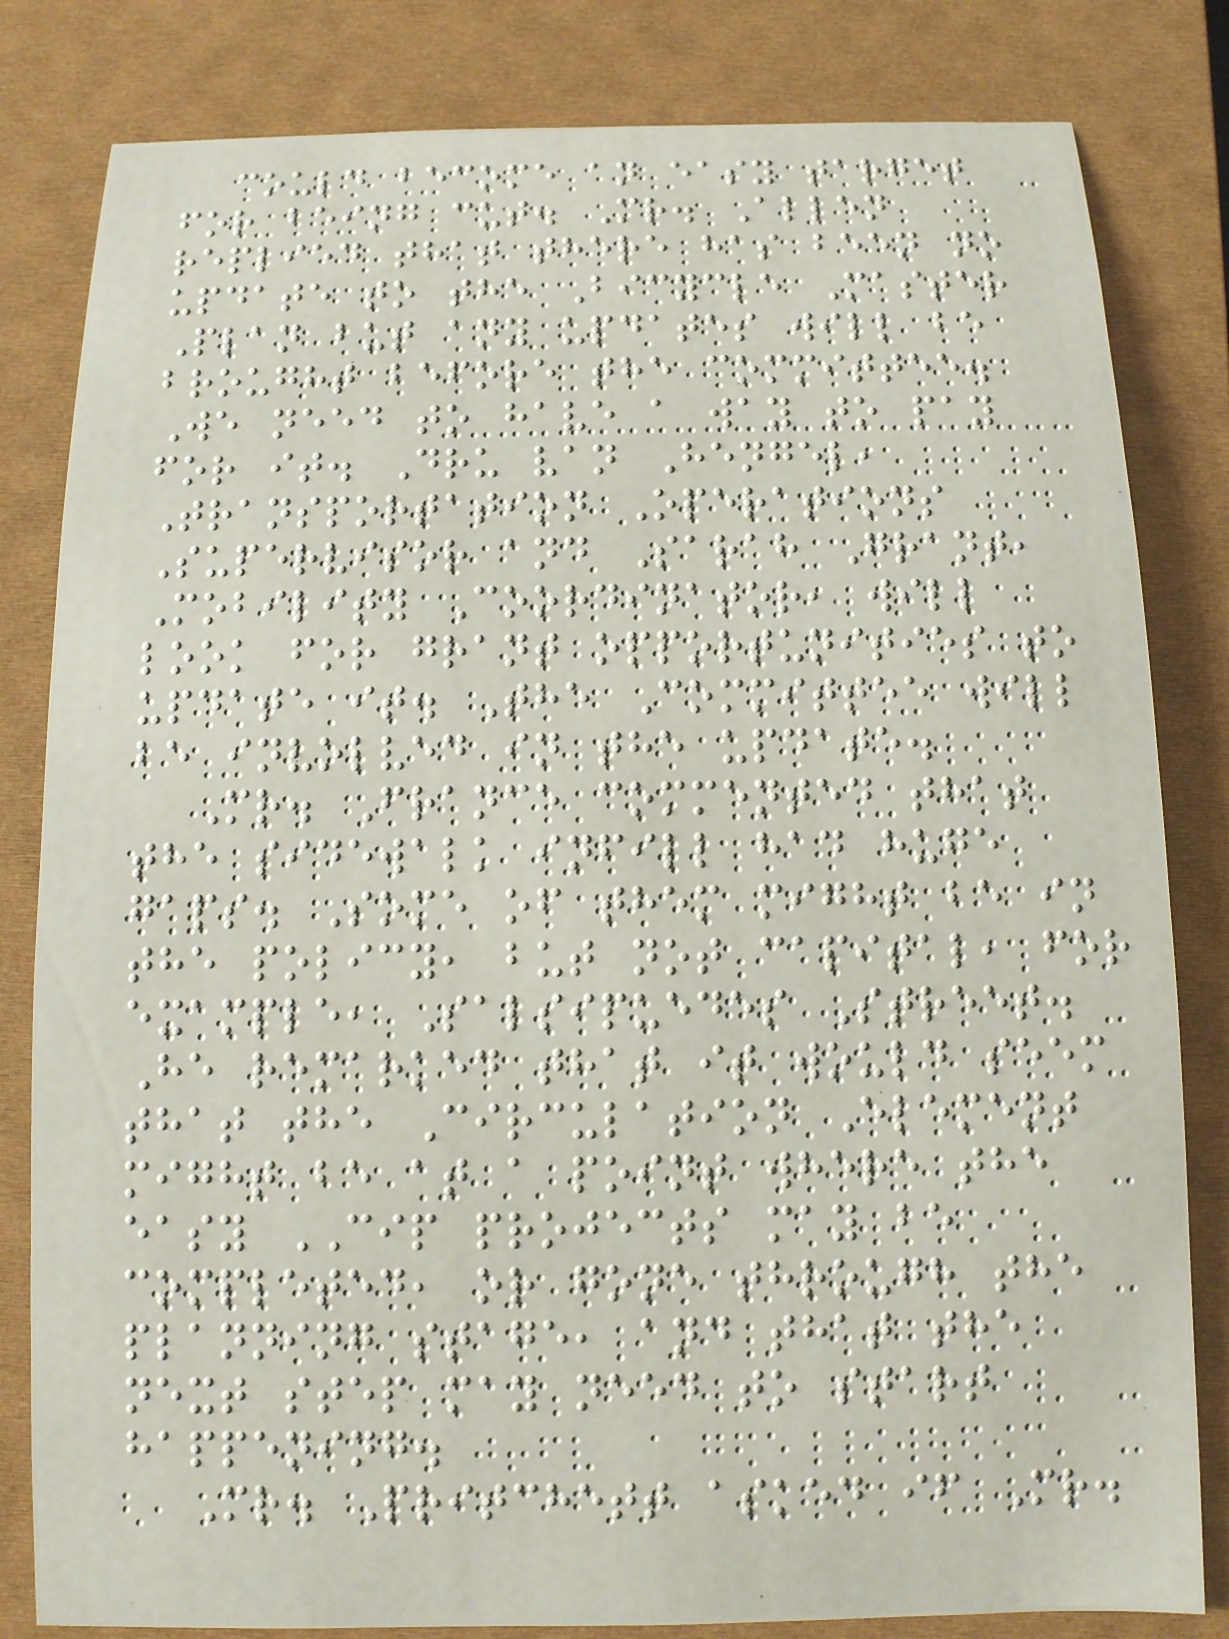could become an easy target
for being cut. Mr. Allen
replied that there has been no
update to the Bicycle Master
Plan but any updates will be
brought before the committee.
We need to have a way to pay
for it. Dru van Hengel,
Transportation Operations
Supervisor and Sarah Grant,
Mobility Coordinator, will
look for grant opportunities to
update it. The Committee will
be involved in the update.
Mr. France commented that
the sidewalk infill had huge
gaps. Some of them might be in
the policy, but not capital, for
example, Salsipuedes Street.
He remarked that it would seem
that the Circulation Element
might be at a point where the
easy CIP projects may be
completed, or gone through the
planning stage, and that the
next step may need to start
happening.
Mr. Pritchett asked if Mr.
